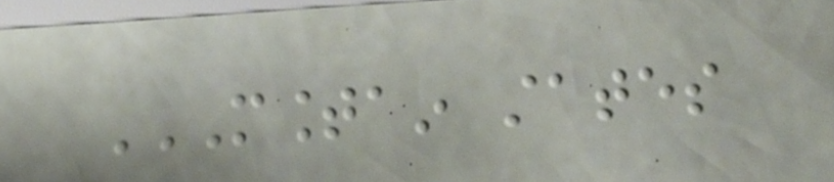MOUNTAIN STATES
